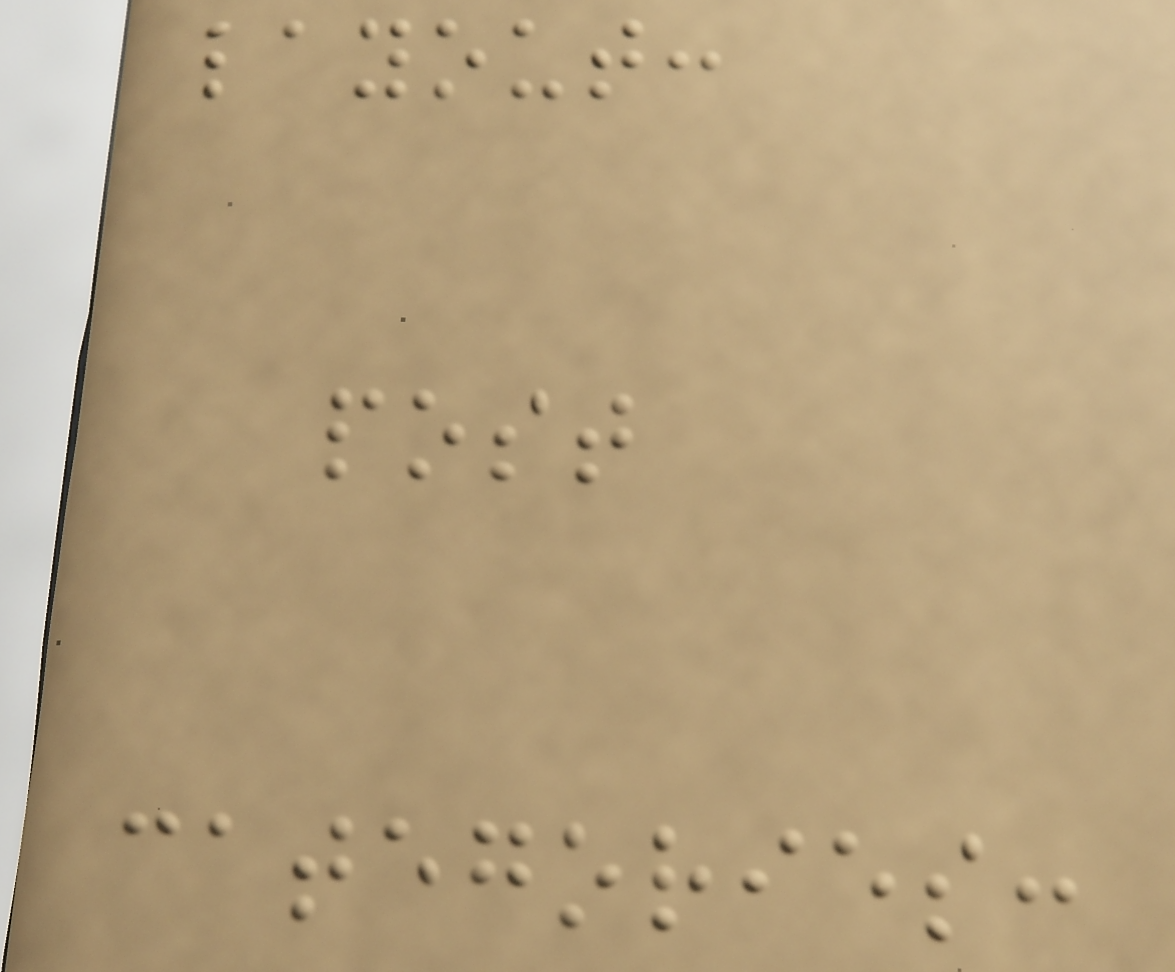layout:
post
categories:
